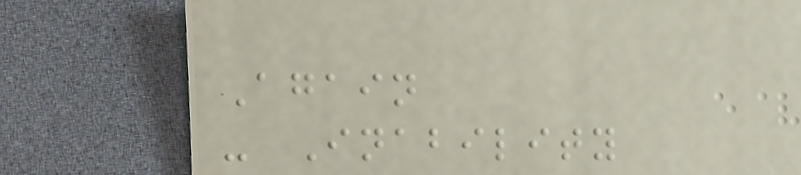Again
- Inability
